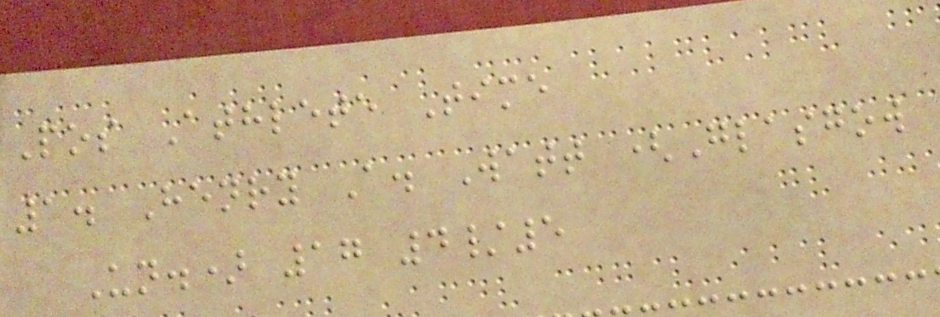Pos Athlete Time
1. Henry A. Watt (Glasgow
Un.) 17 4/5
